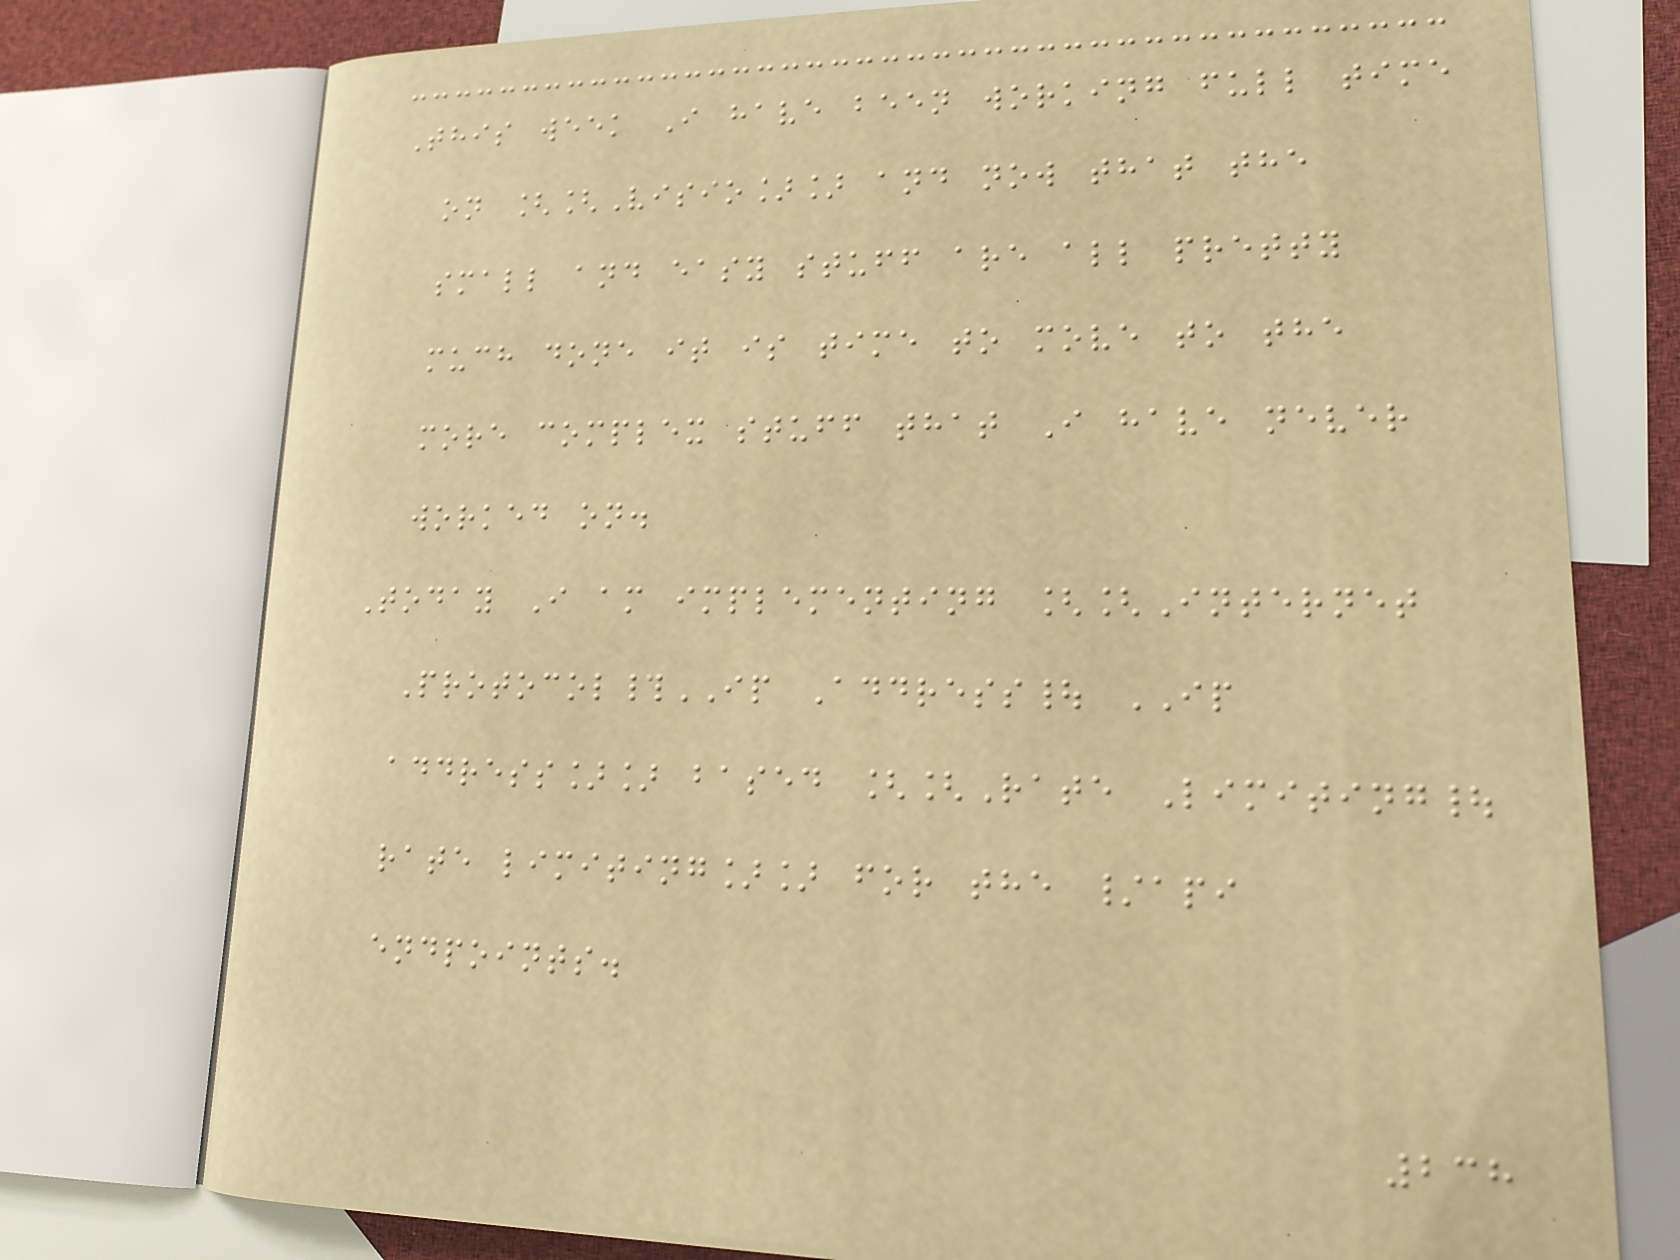This week I have been working full time
on [[Visio]] and now that the
small and easy stuff are all pretty
much done it is time to move to the
more complex stuff that I have never
worked on.
Today I am implementing [[Internet
Protocol#IP Address| IP
address]] based [[Rate Limiting|
rate limiting]] for the /api
endpoints.
238
